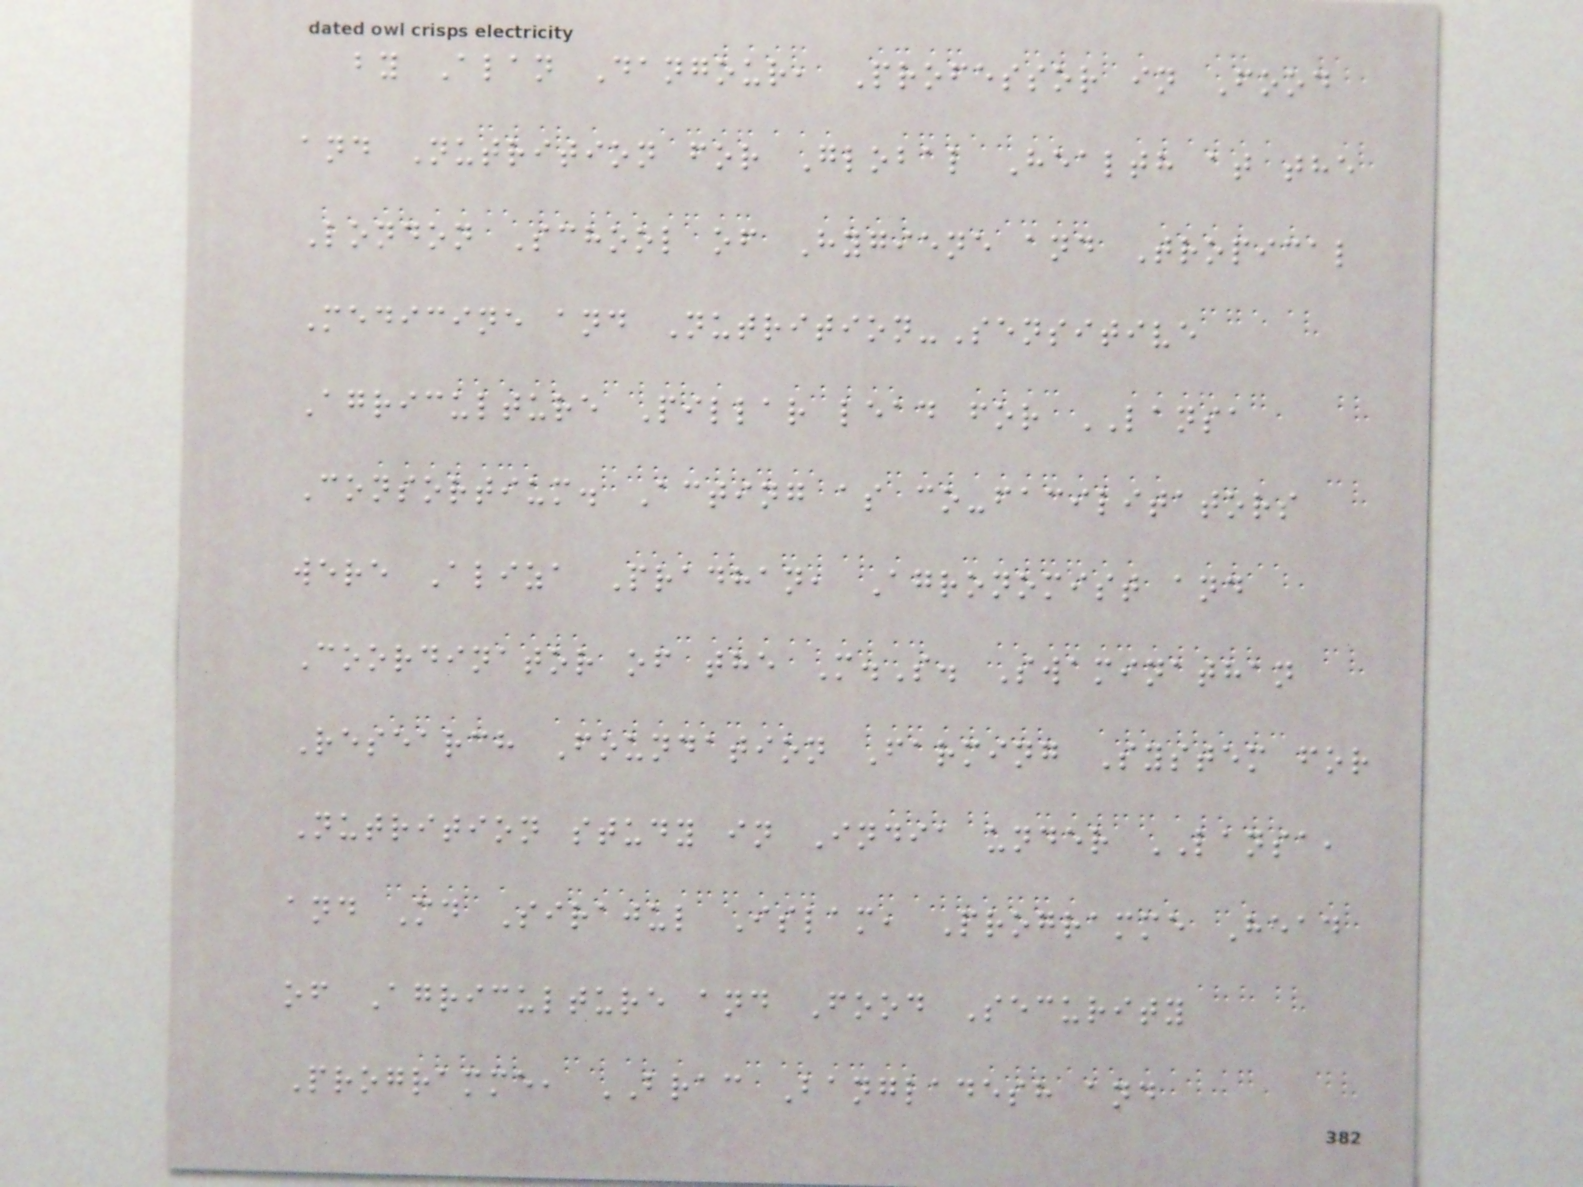by Alan Dangour, Professor in Food
and Nutrition for Global Health at the
London School of Hygiene and Tropical
Medicine and Nutrition-Sensitive
Agriculture Pillar lead for LANSA
Consortium. Acting as co-facilitators
were Aliza Pradhan, Agronomist and
Coordinator of the M.S. Swaminathan
Research Foundation Farming System for
Nutrition study in India under LANSA,
and Md Sirajul Islam, Programme Head
of Agriculture and Food Security
Programme, BRAC Bangladesh and
